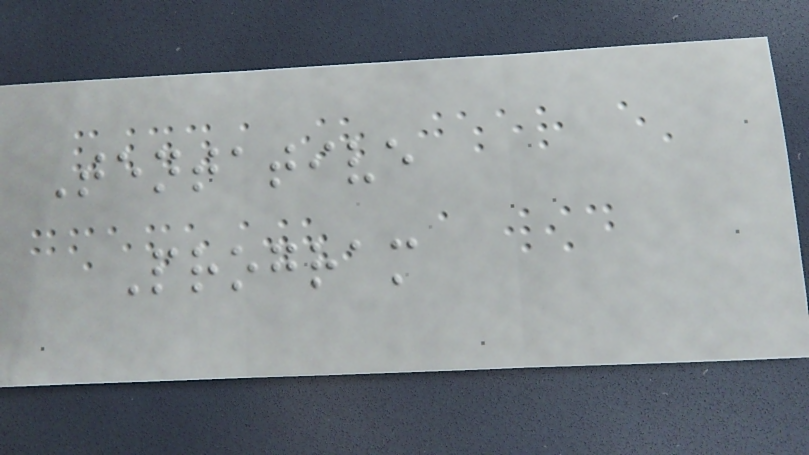Tentative
Program
